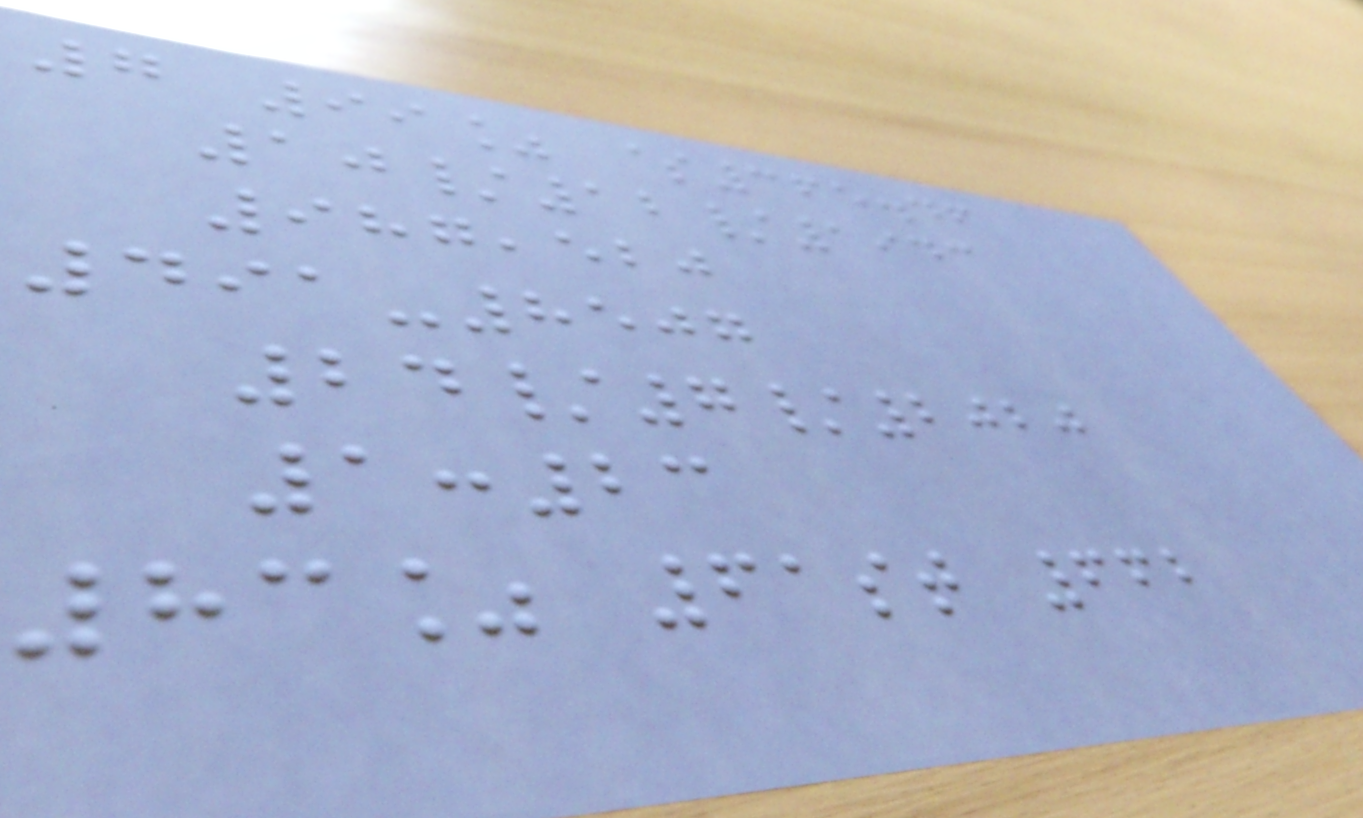7 99% $365.46
10/12/1943
987,520
491-8507
24/7/2020
1:23
83% 61st 662
